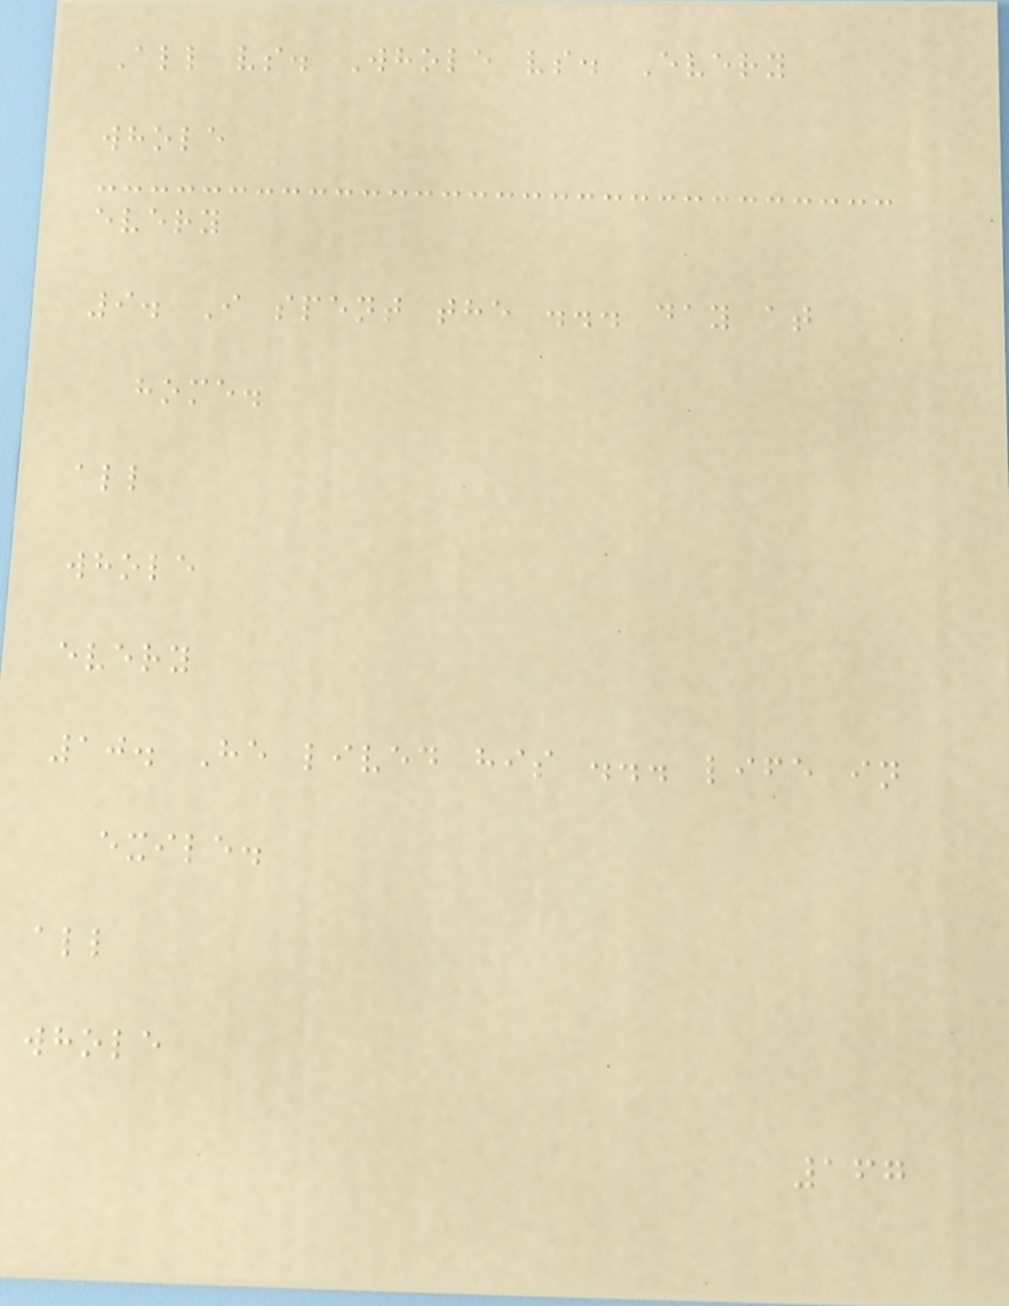All vs. Whole vs. Every
whole
every
9. I spent the ... day at
home.
all
whole
every
10. He lived his ... life in
exile.
all
whole
167
